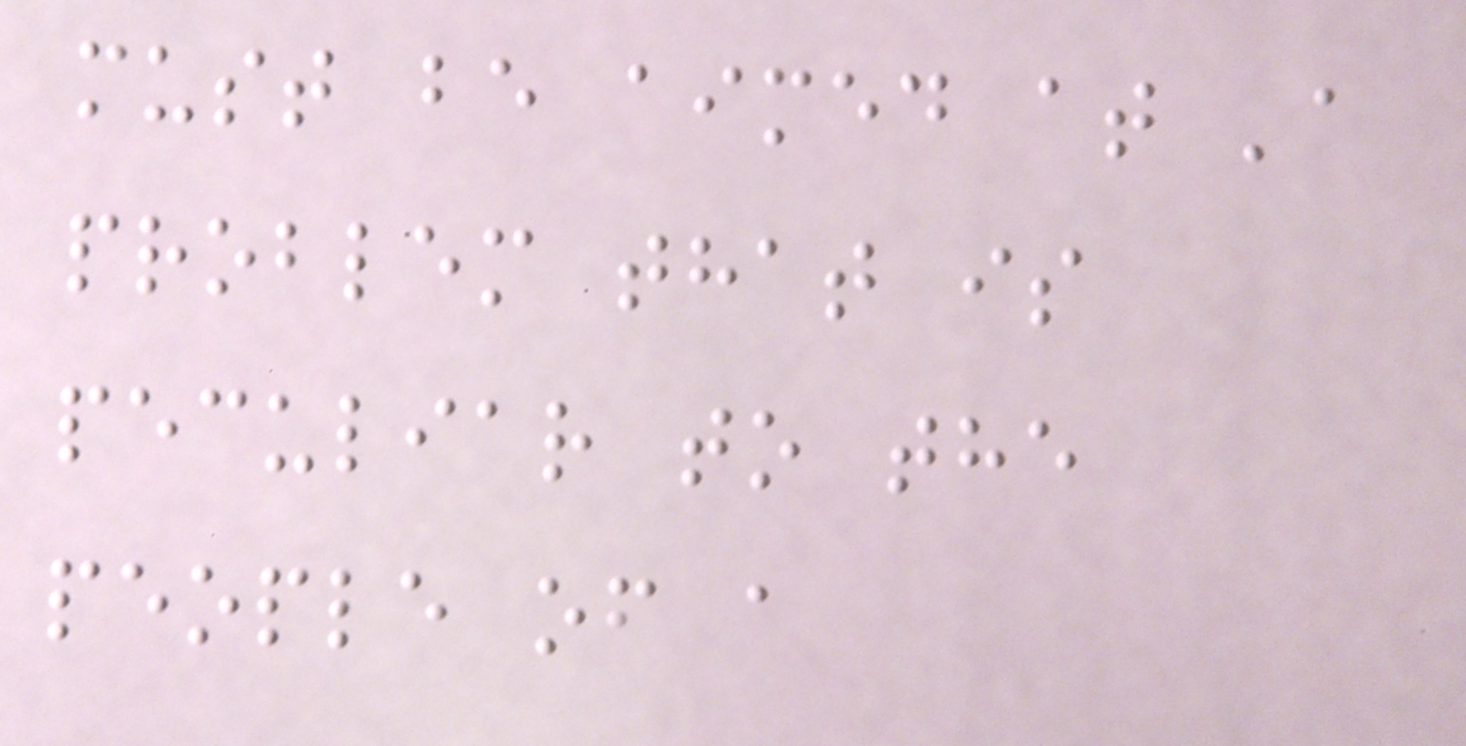must be aimed at 'a
problem that is
peculiar to the
people of a
